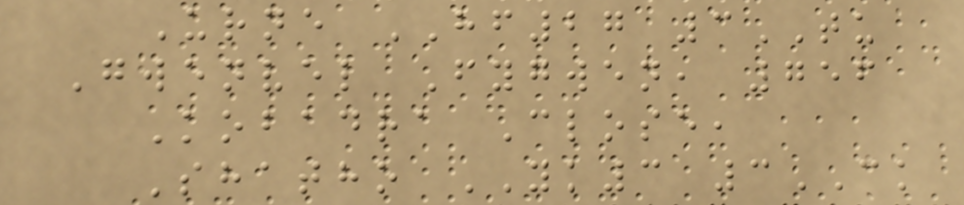Urne HF27 3TU
Gwenvel Fygwen, 756
Kobadra Close,
Shatho YK3 3CK
